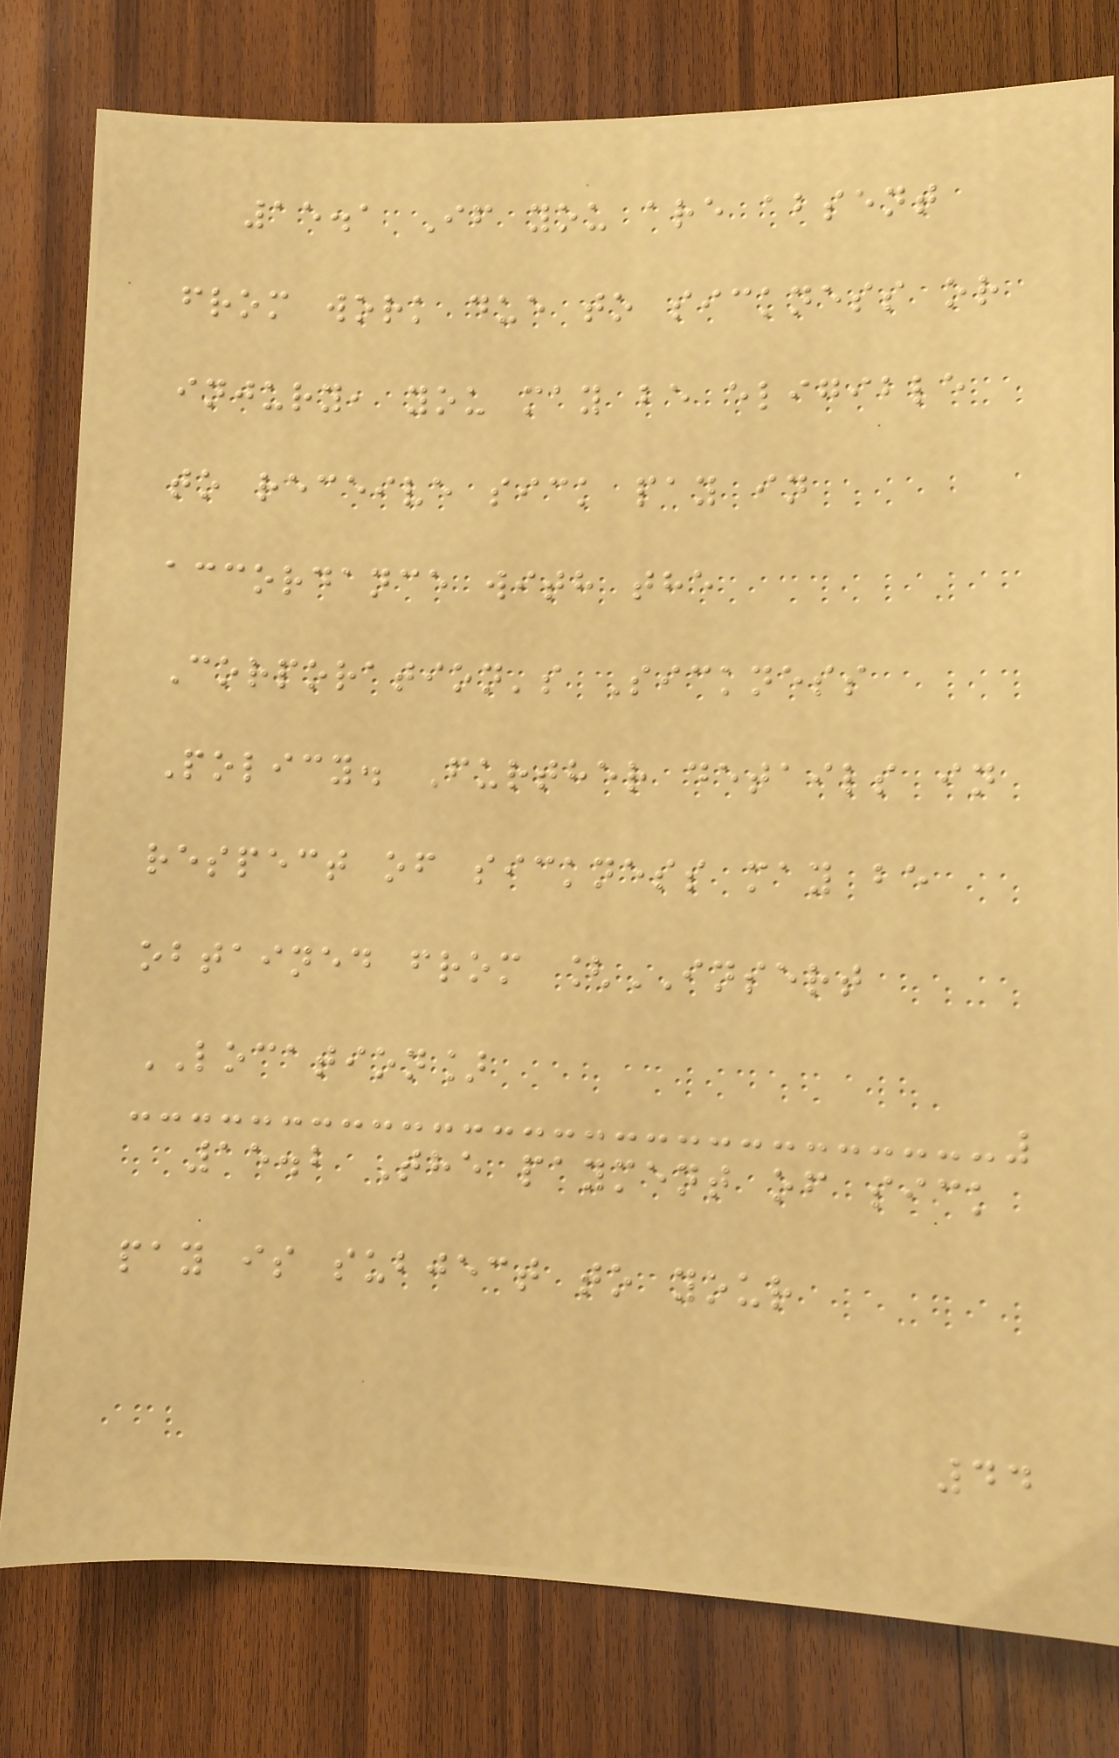15.1 If you are absent
from work due to sickness or
injury, you may be eligible
to receive sick pay in
accordance with the
Corporation's Sickness
Policy. Further details in
respect of sickness may be
obtained from [INSERT
LOCATION]
15.2 The payment of sick
pay is subject to your
44
